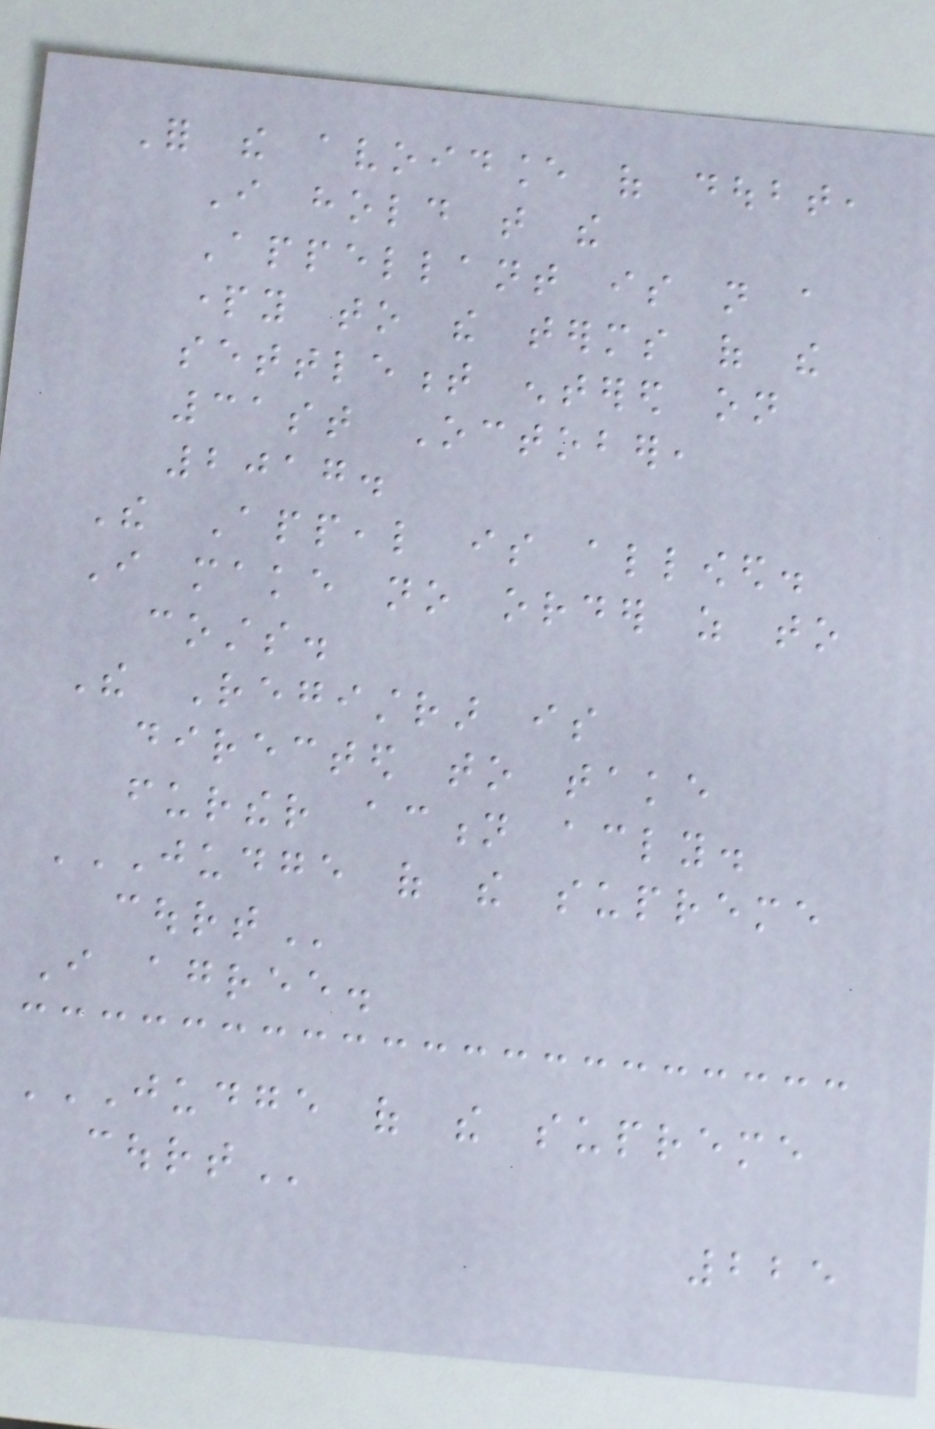For the avoidance of doubt,
I hold that the
Appellant is not a
party to the terms of the
settlement entered on
31st October,
2017.
The Appeal is allowed.
I make no order as to
costs.
The Registrar is
directed to take
further action accordingly.
JUDGE OF THE SUPREME
COURT
I agree.
JUDGE OF THE SUPREME
COURT
225
